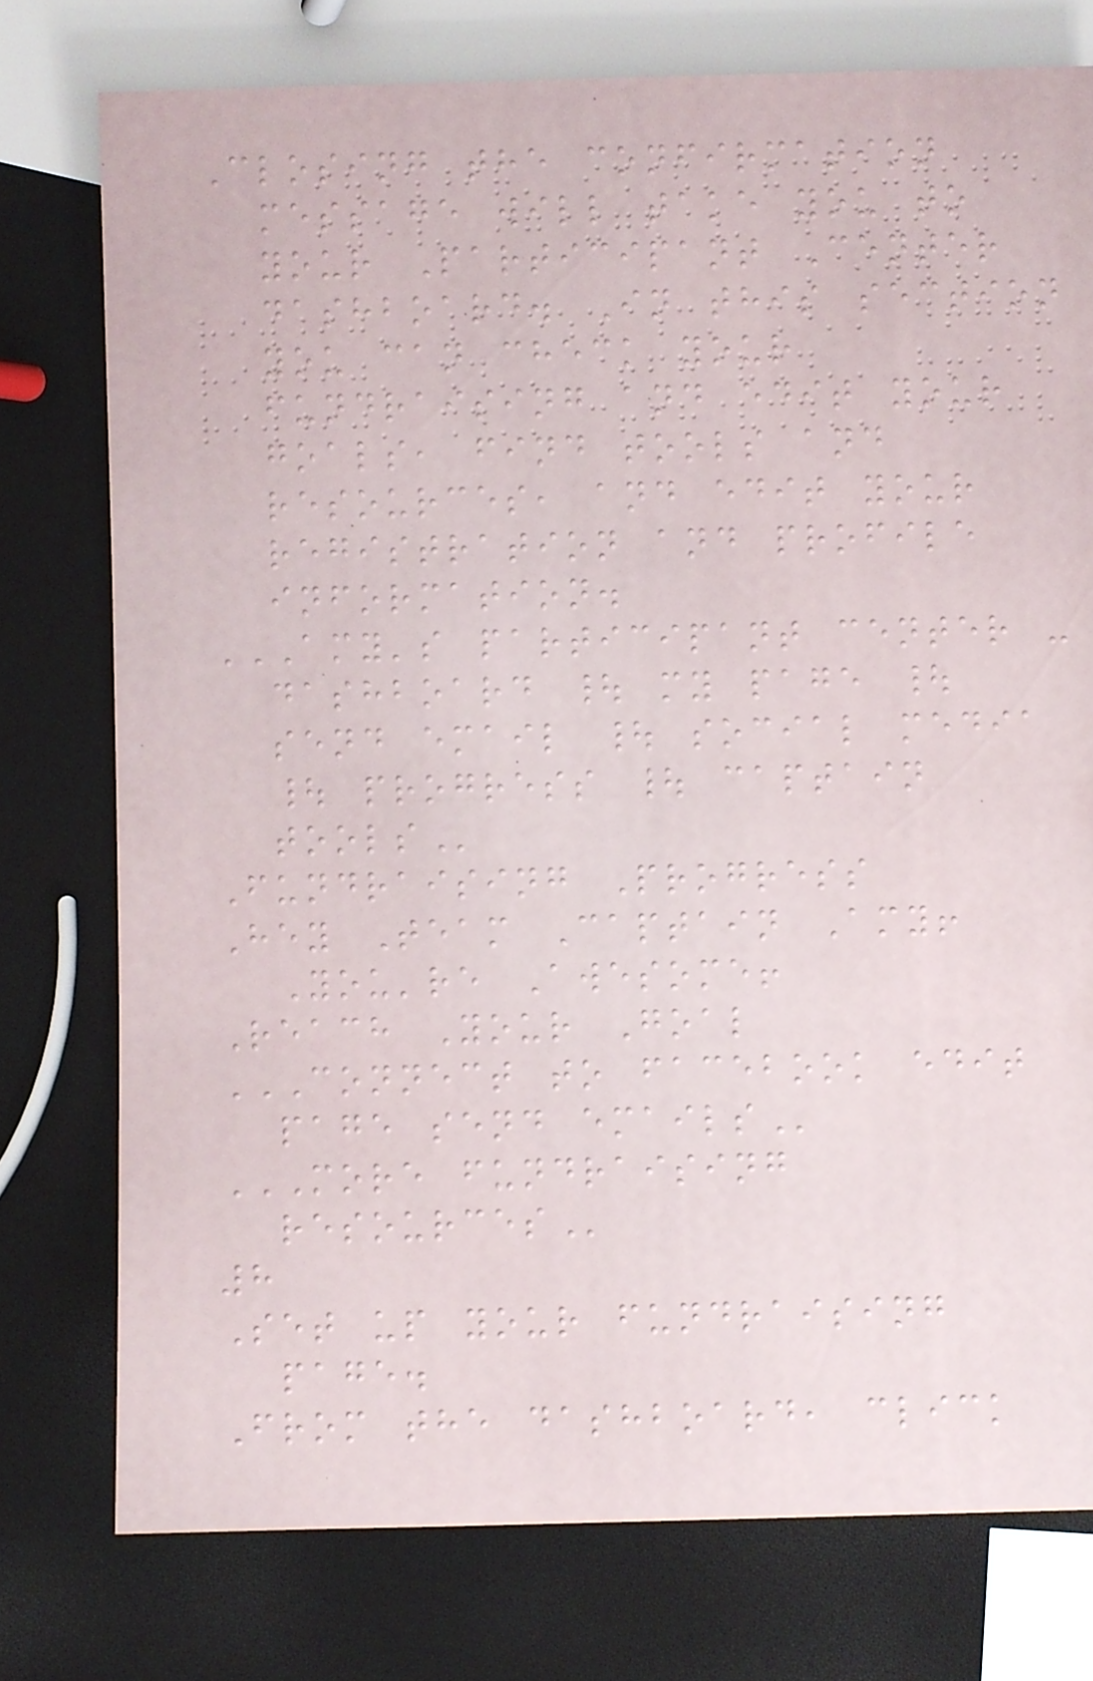Closing the confirmation
message will take you to
your Participant Center
dashboard. In this section
you can check your
fundraising and edit your
goals, find tools and
resources, and edit your
registration and profile
information.
AMY'S PARTICIPANT CENTER -
DASHBOARD | MY PAGE |
SEND EMAIL | SOCIAL MEDIA
| PROGRESS | CAPTAIN
TOOLS
Fundraising Progress
Hey Team Captain Amy!
You're Awesome!
Reach Your Goal
CONNECT TO FACEBOOK EDIT
PAGE SEND EMAILS
MORE FUNDRAISING
RESOURCES
8
Set up your fundraising
page.
From the dashboard, click
